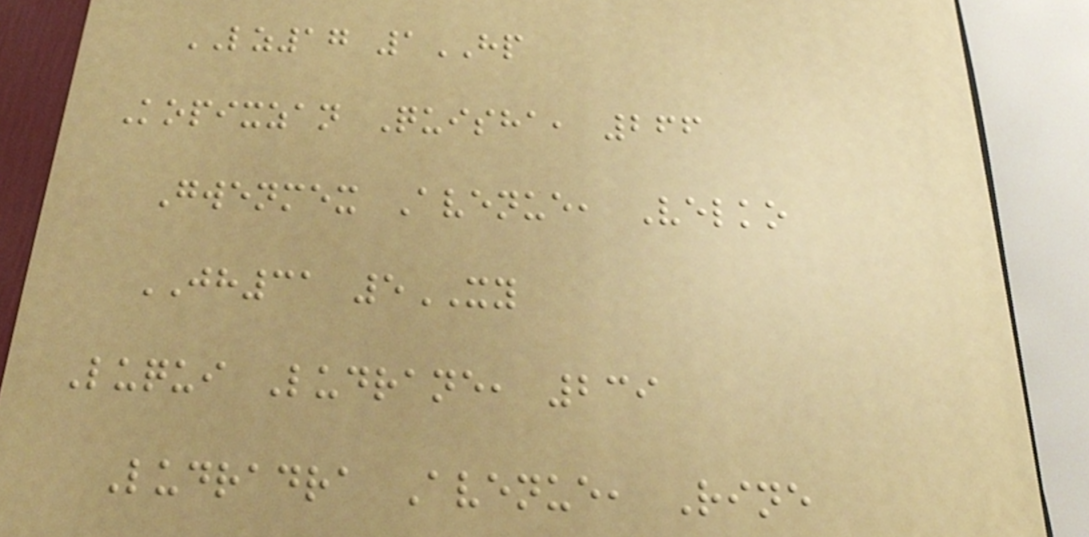LZ17 1HP
Kopixzan Quisha, 266
Gwenmex Avenue, Velko
JH31 5XY
Luqui Ludrane, 239
Ludradra Avenue, Rine
